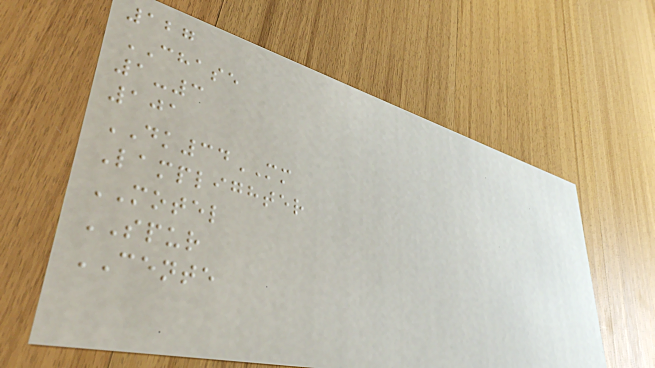127
CHASE
1-3
101
DK34MM
Lamplighter
MOTEL
SPUR
CENTE
